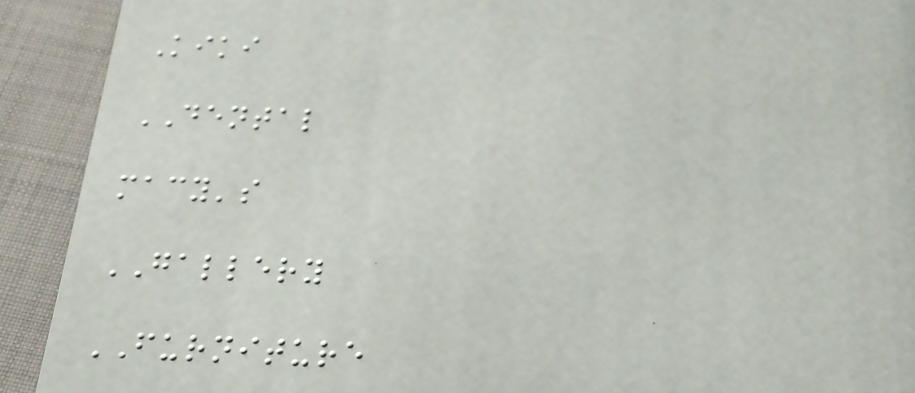Kiki
DENTAL
macy's
GALLERY
FURNITURE
